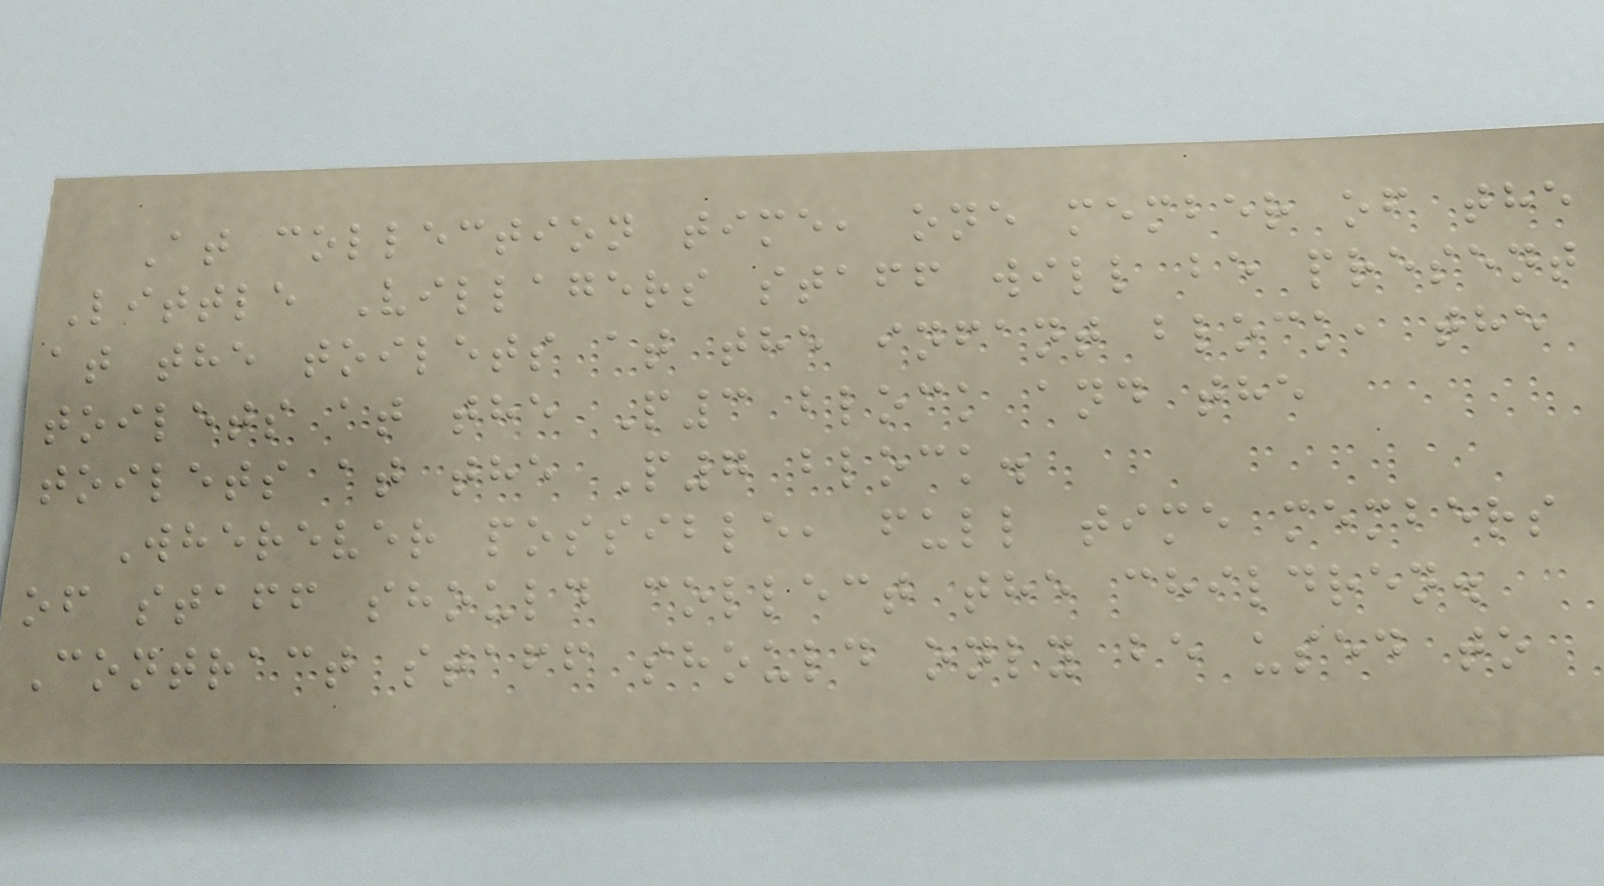At collection time, one member of the
Little Villagers staff will be present
at the toilets at the infant block, the
toilets at the P3 block and the
toilets at the P7 block.
Wherever possible, full time members
of staff should collect the children.
Contract staff should only be used to
